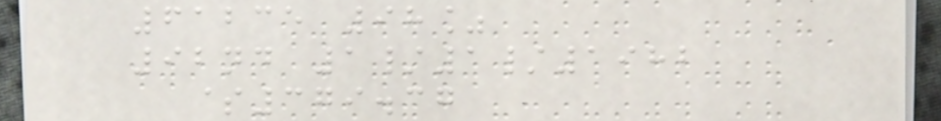61235 98%
92nd 1/1/1982
$379.37
